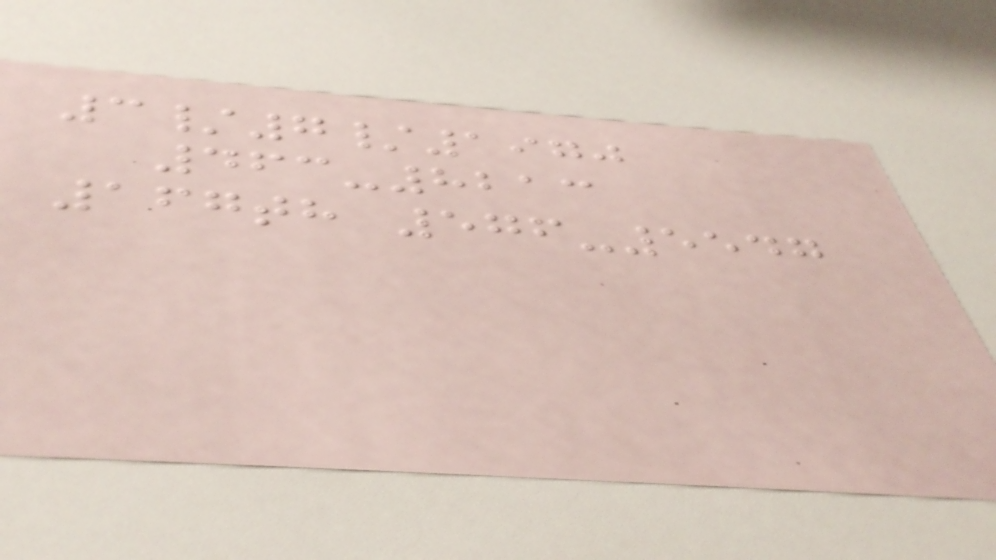3/7/1970
463-8213
167th 576-5547
